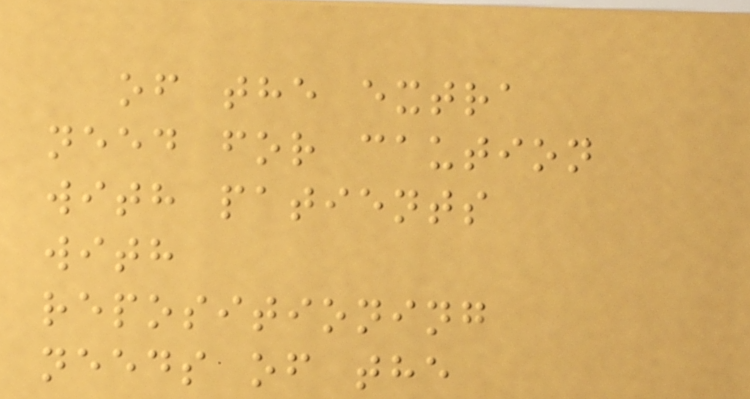of the extra
need for caution
with patients
with
repositioning
needs of the
